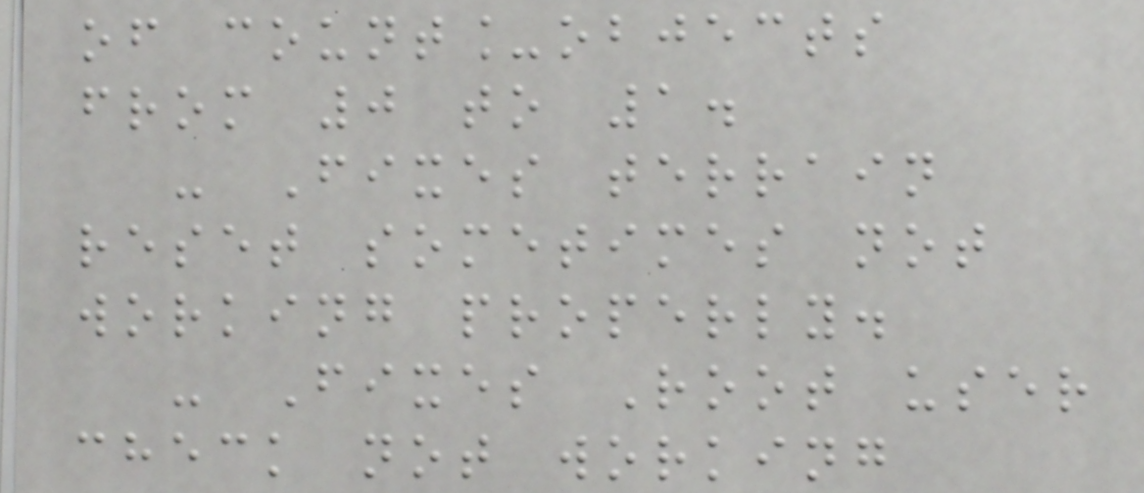of count_objects
from 0 to 1.
- Fixes terrain
reset sometimes not
working properly.
- Fixes Root user
check not working
